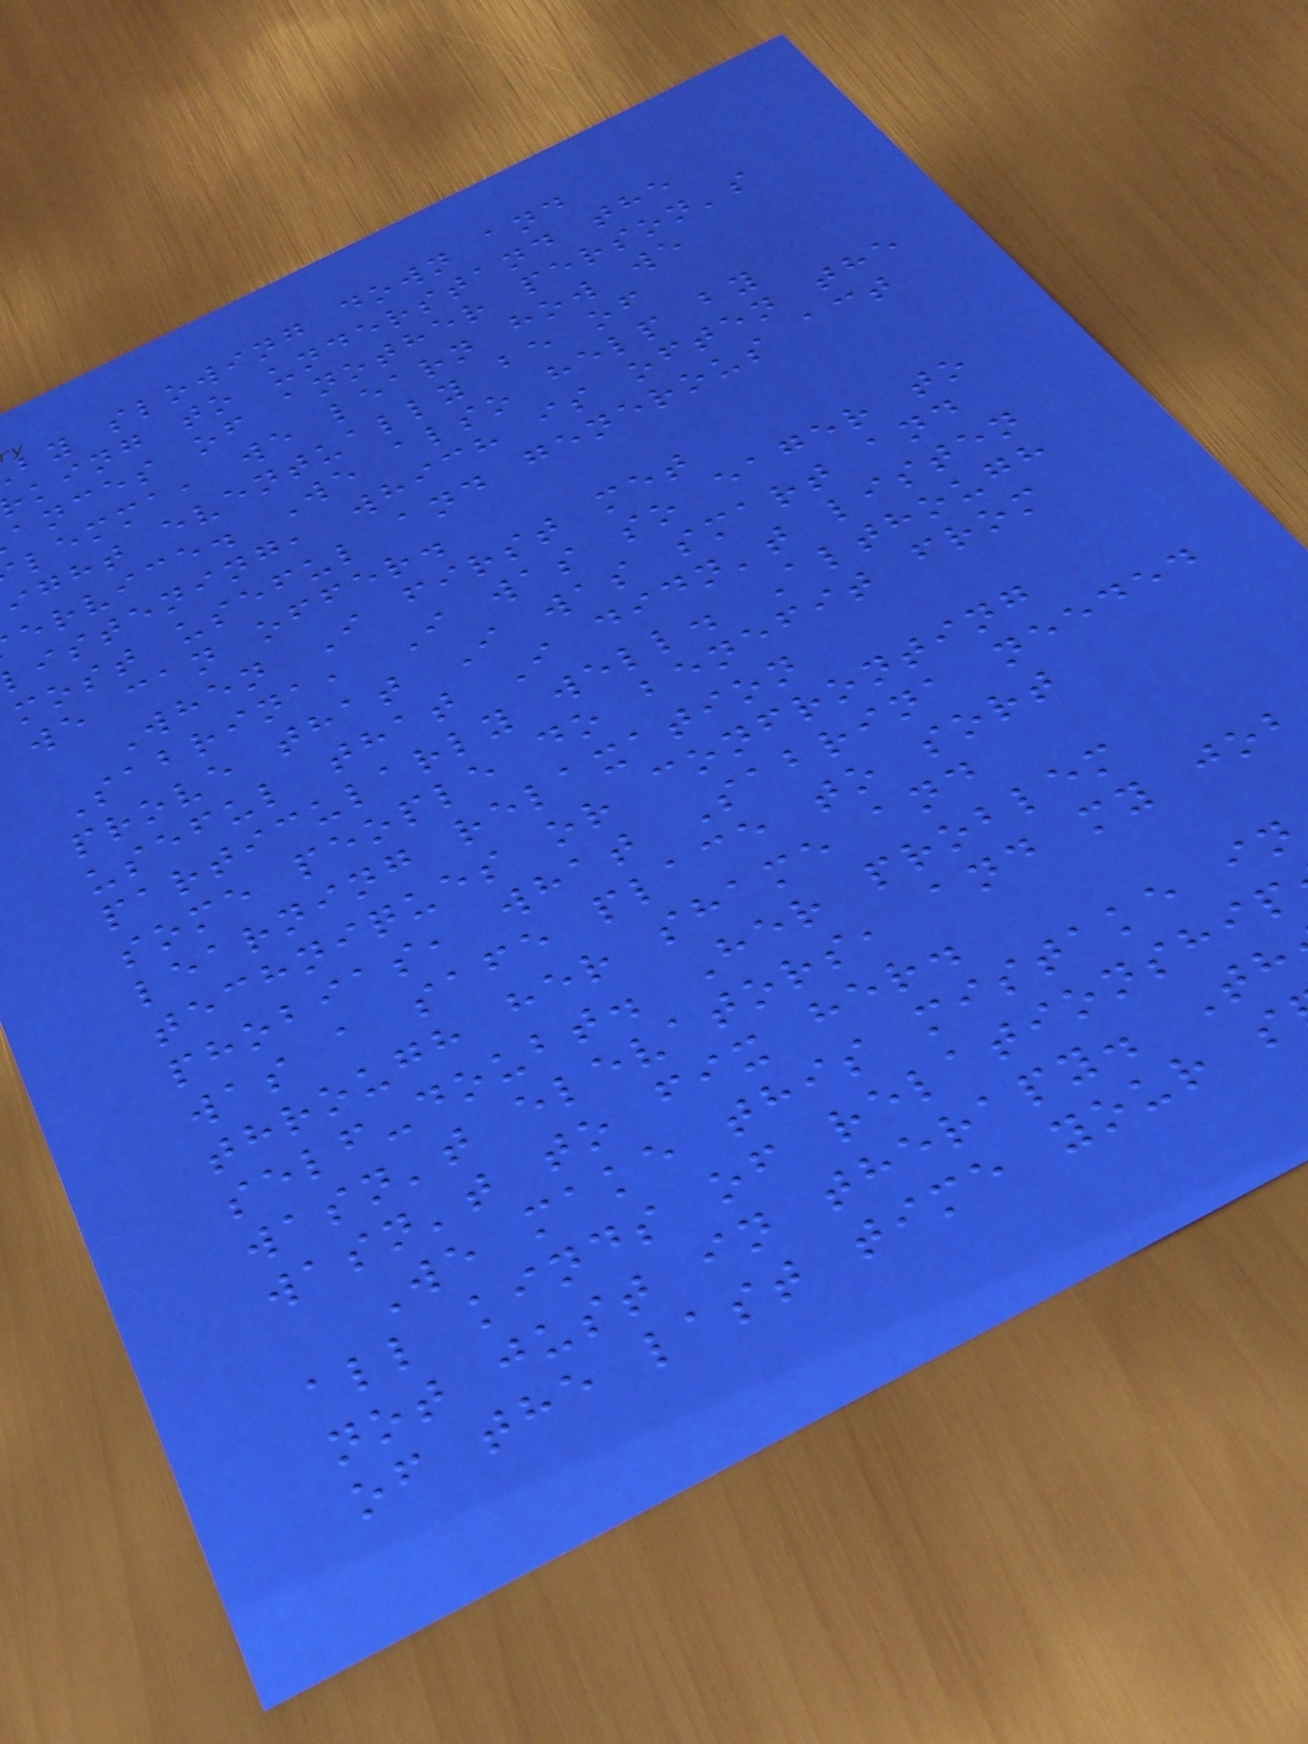by slowing down and
king to understand the
ances of another person's
lemma, we learn how we
ight eventually be of
ervice. We also help by
istening, which is often the
most useful and generous act
we can offer.
When I first met
Sabrina, I was so eager to
prove that I was smart and
useful that I didn't listen
particularly well. Although
some people do benefit from
learning relaxation
techniques or confronting
phobias, what Sabrina needed
was a safe place to sort
through her shame and
self-doubt. Her problem
wasn't elevators, and my job
wasn't to fix her.
We make this mistake in
all kinds of relationship
not just in therapy. Th
of the last time your s
